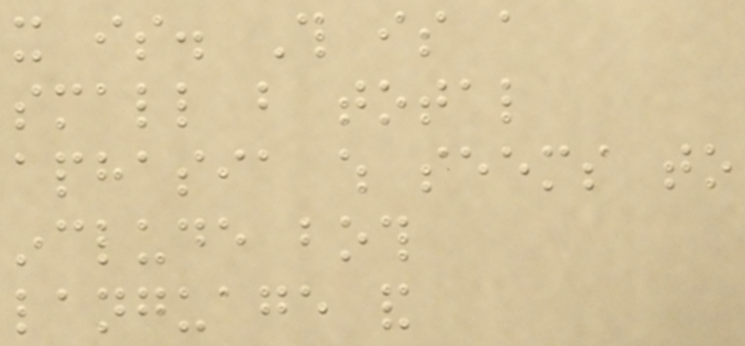it is. This is a
small but total
aphasia which seems to
include both
language and
